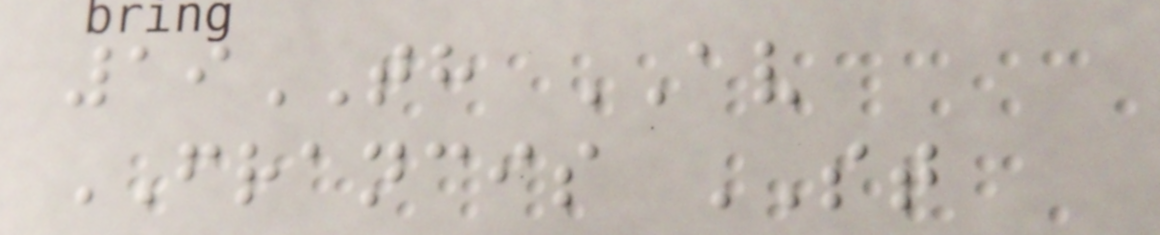19TH AV
FRANCIS ST
